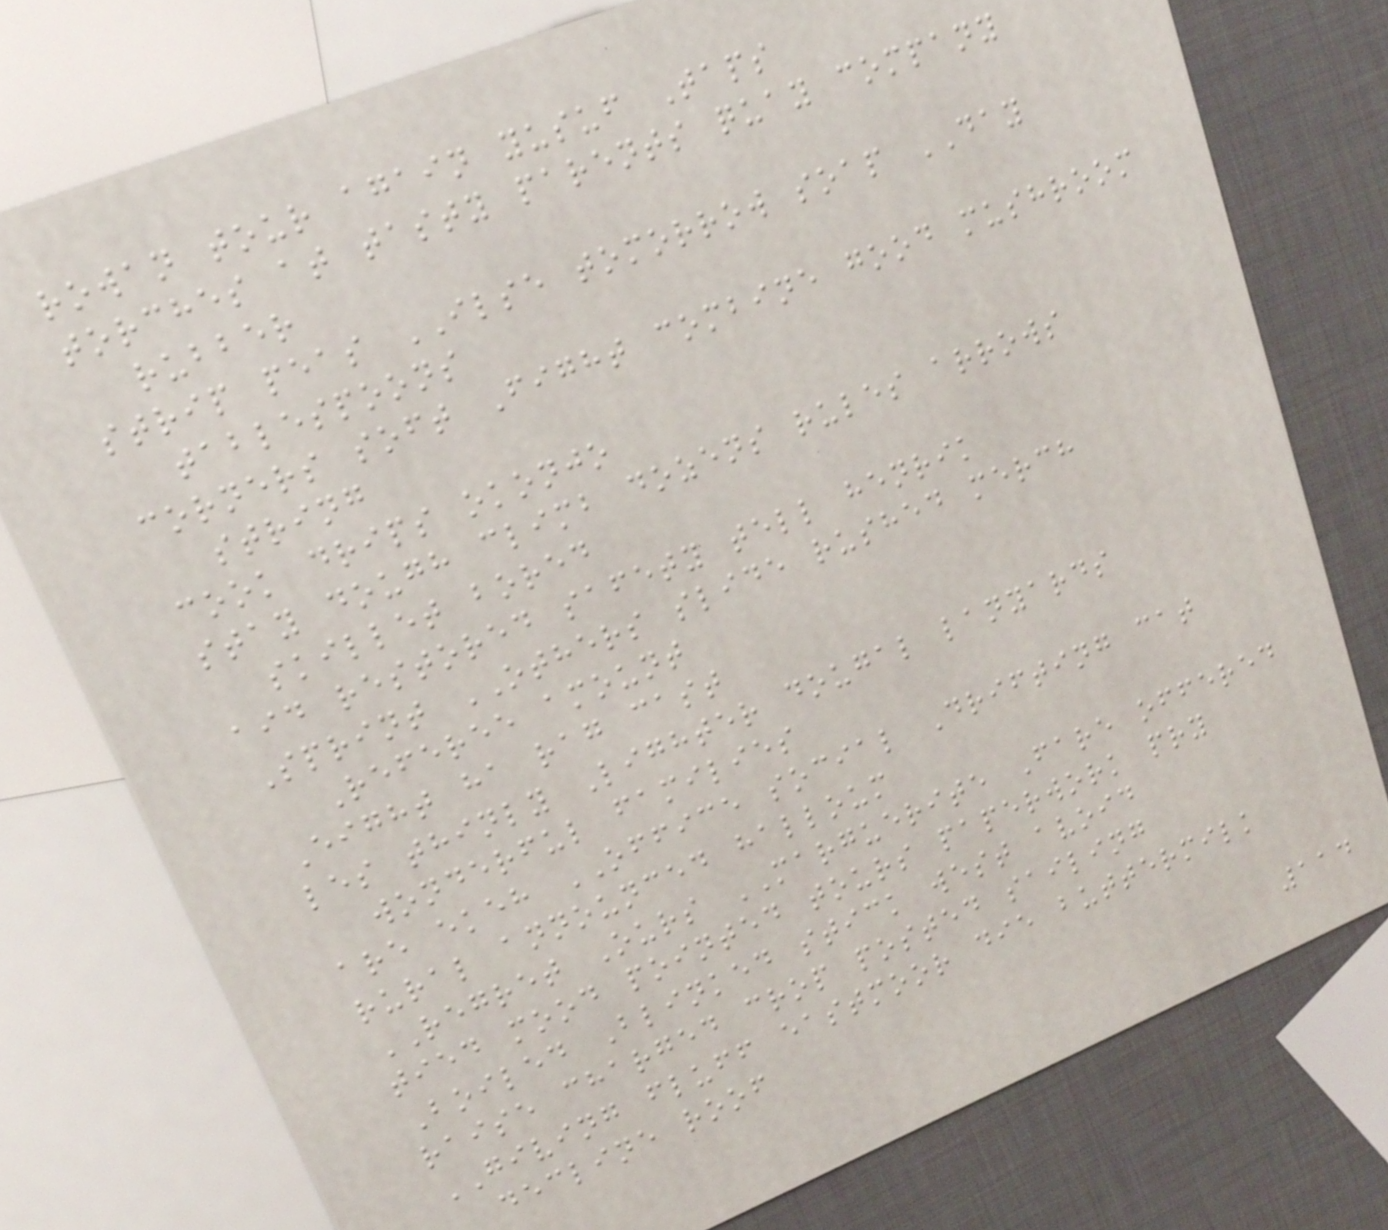rowan tour again yusuf Taps
torches at tasty parents quay company
rubber
strip peas ILSE tomorrow soap DAY
tablespoons
corners soft Fight combine good mushroom
string
cook drips okonjo
stay dough climb dozens rules arrows
skillet bored
aid restored safety tell henrik
Sprint OTHERS slide rushed merch
Referee amount
Eight ha rag cast
les thinly Lighter dougal lanyards
wonderful families
are ekeh OFFICE social Drifting cat
rural announced halloum
REGRET Ours MARGUERITE Fare offered
tied mood pointed tours paperwork pry
Boiled Blinked stick west avoid
raise charged crop posted sailing
GIVING fluff eastmoor die buttermilk
decline roof
114
